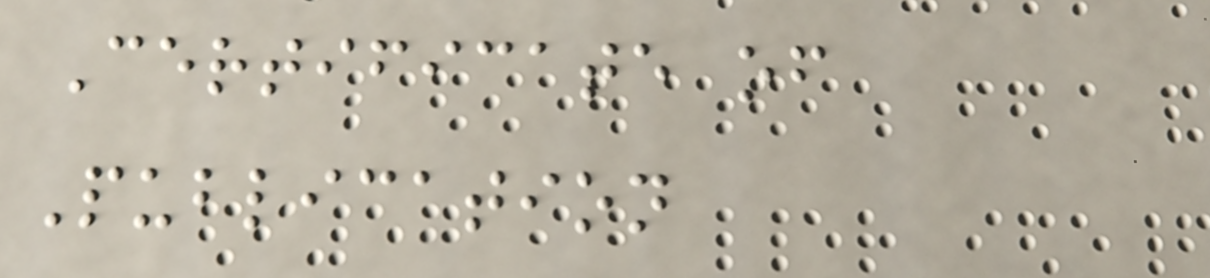Certificate of
Publication
